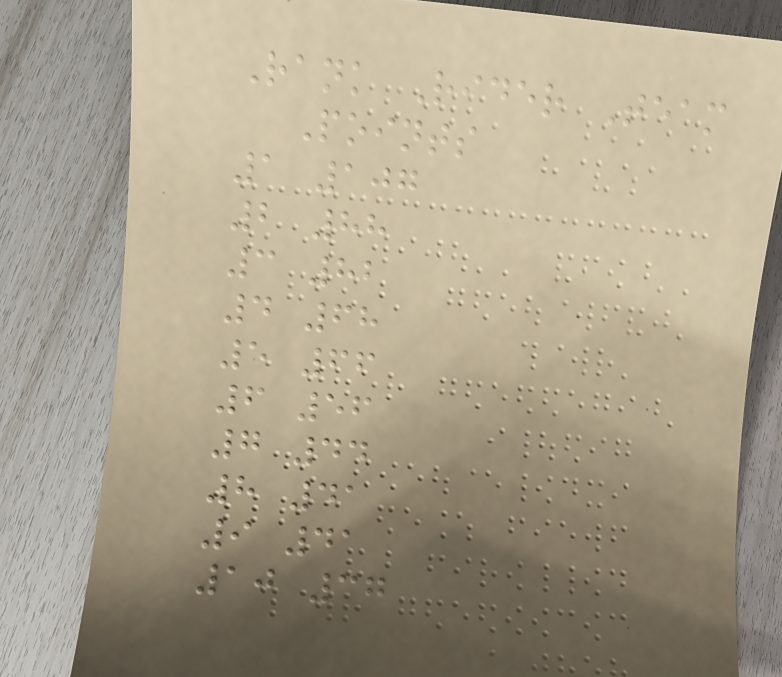Rank Rider Team
Points
1 107
2 88
3 82
4 68
5 66
6 56
7 44
8 41
9 41
10 37
